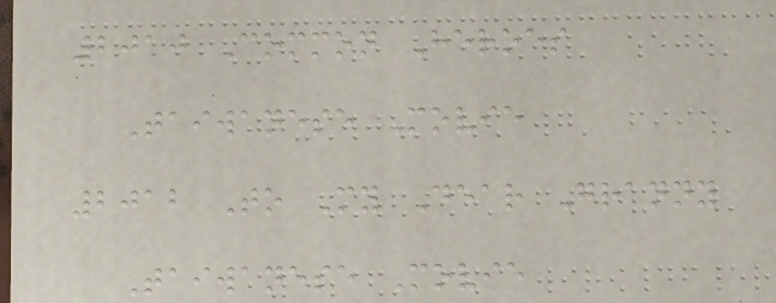2010 Common Heroes
Taiwanese Movie
2012 To My Dear Granny
Taiwanese Movie
